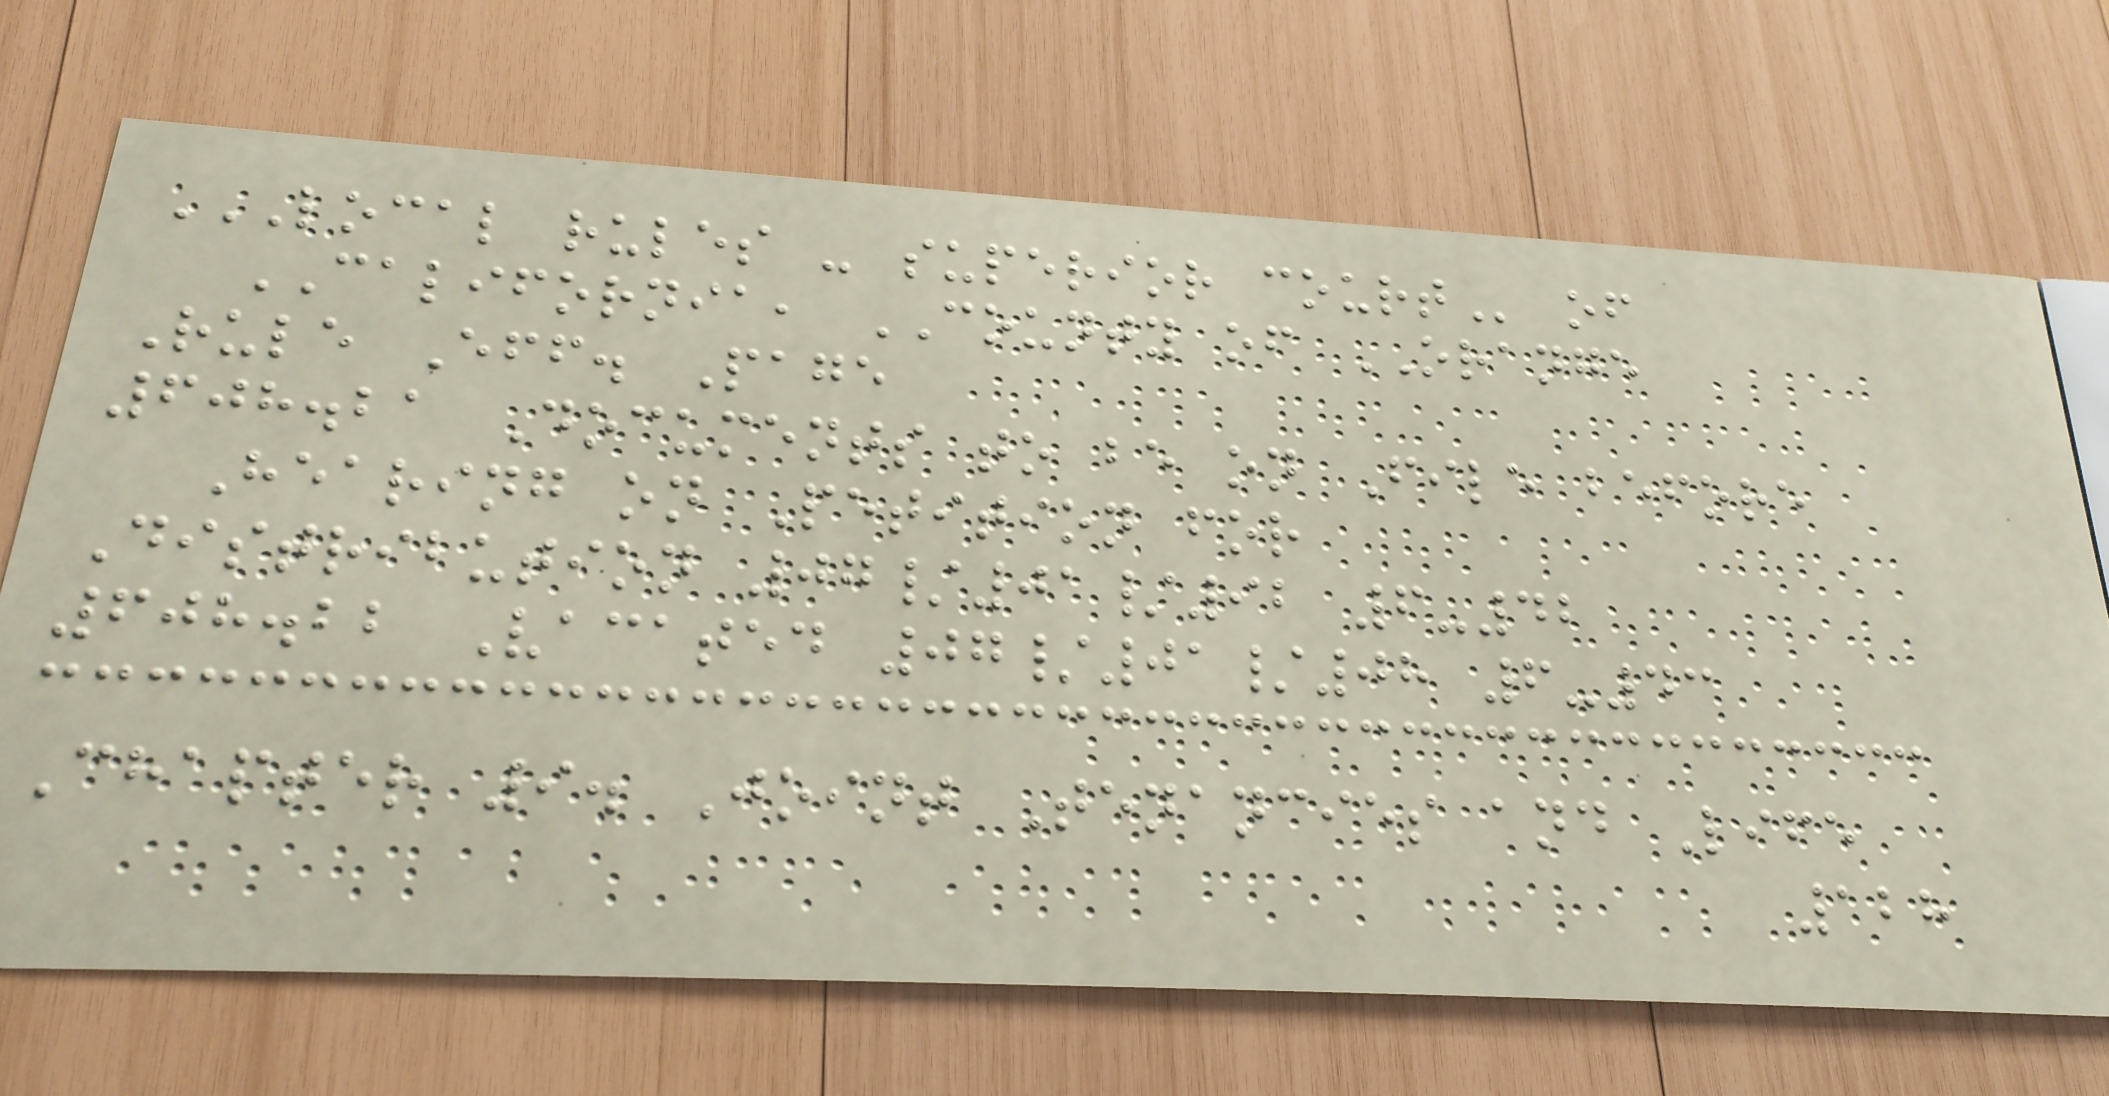LOCAL RULES - SUPERIOR COURT of
CALIFORNIA, COUNTY of ORANGE
Rule Eff. Page
608.21 Documents to be on File before
Hearing on Petition for
Distribution 07/01/92 6-42
608.22 Vacated 07/01/08 6-43
Chapter 9. Joint Tenancies and Life
128
